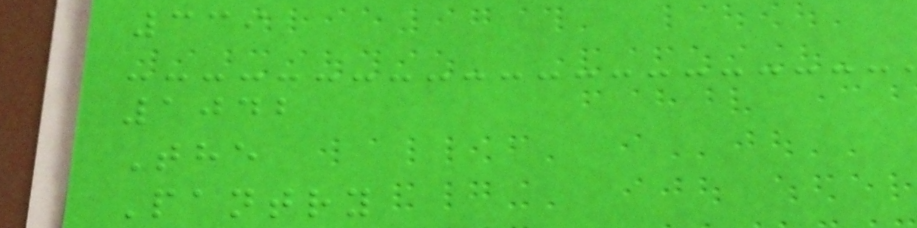339
1042
The
Pantry
